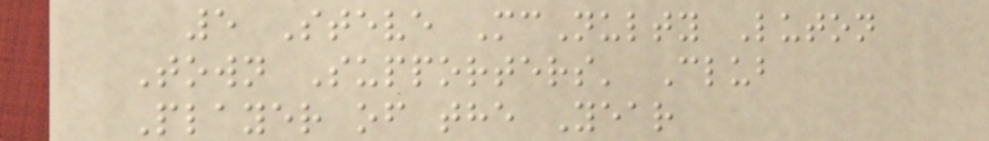5 Steve McNulty Luton
Town Supporters' Club
Player of the Year
